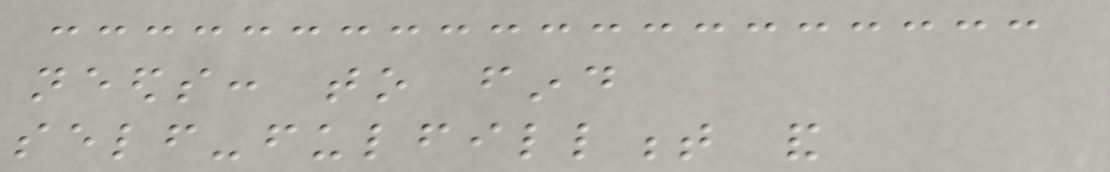needs: to find
self-fulfillment and
